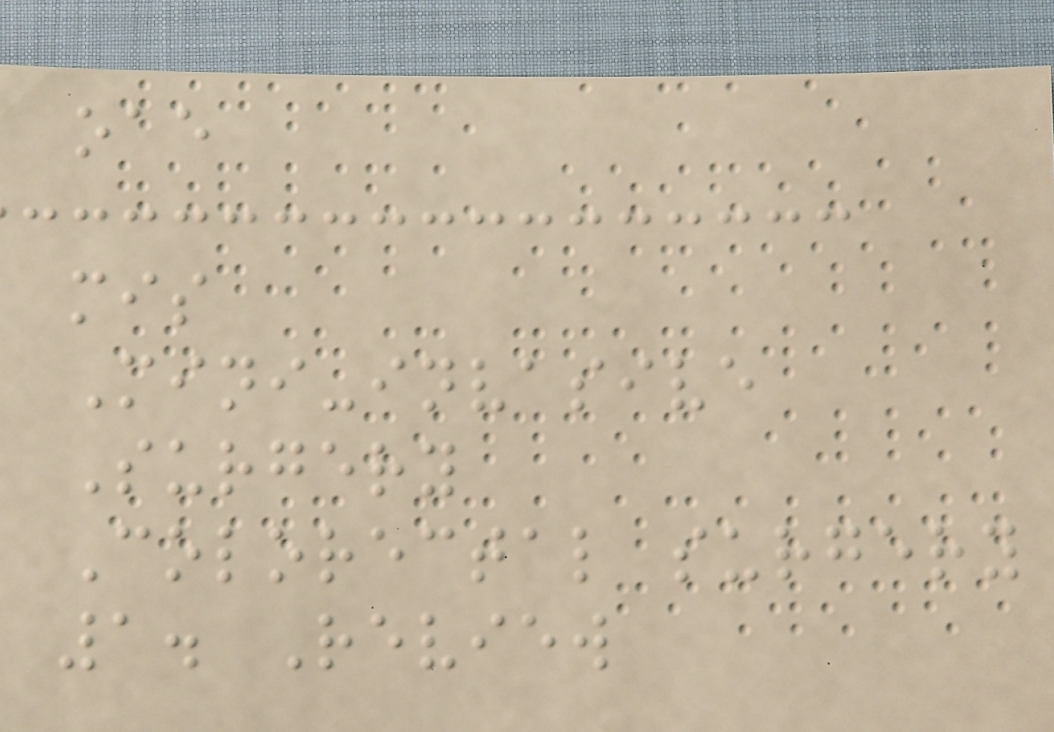oae
mis
Mini-invasive
Surgery
Colorectal surgery
1. Review
